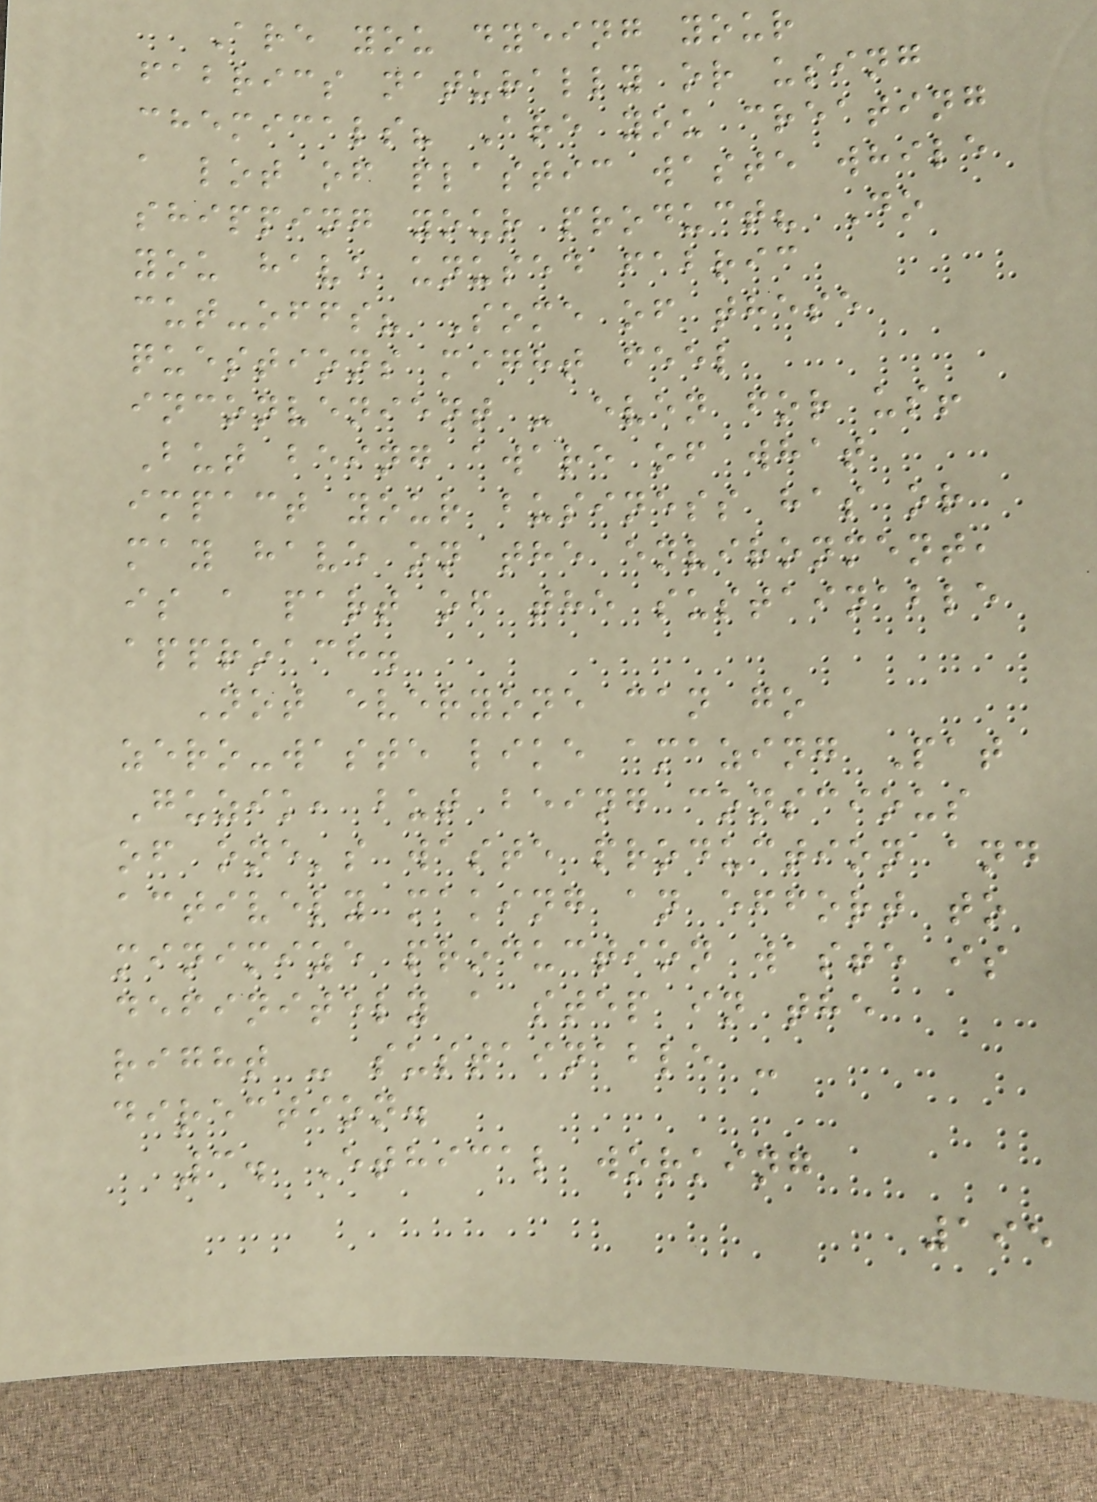Are you dyeing your
fabrics naturally or using
chemicals? Are you creating
a lot of plastic waste while
shipping your product? Do
you have unused fabric
cut-offs? Some of these
questions might feel
inconvenient - even for us!
But being aware of what
impact your business has or
may have on the environment,
is a part of the sustainable
approach.
Not everyone can go
zero-waste like amazing Pat
Guzik, but being conscious
of one's waste production and
actively making an effort to
minimize production waste is
definitely a step in the
right - sustainable -
direction.
3. Ethical working
195
